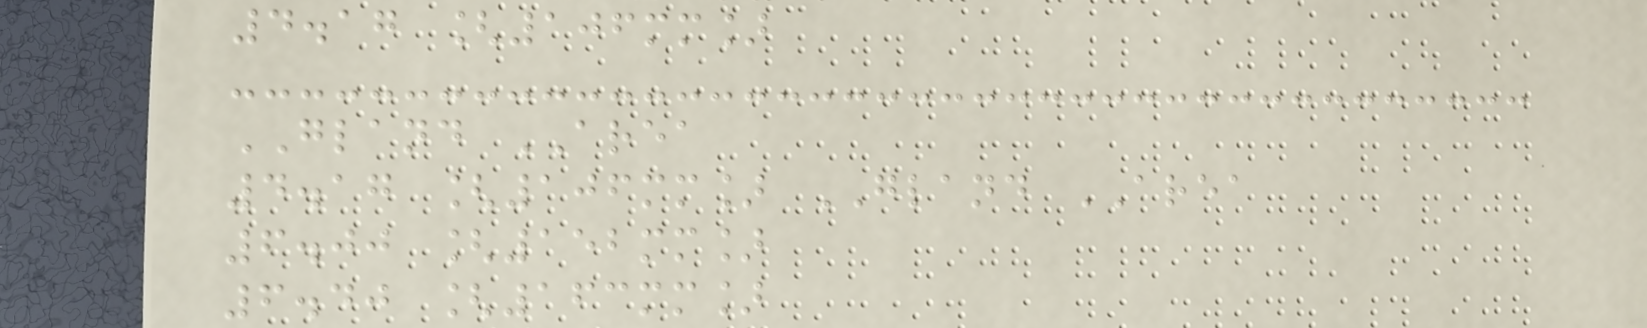4.17 [106mm]
GLAND AREA
4.17 [106mm] GLAND AREA
6.00 [152mm]
6.40 [163mm]
